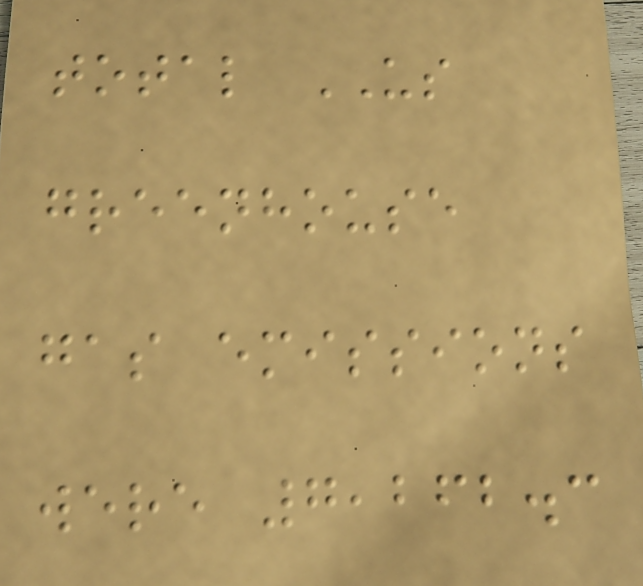total US
greenhouse
gas emissions
were 7,262.3
